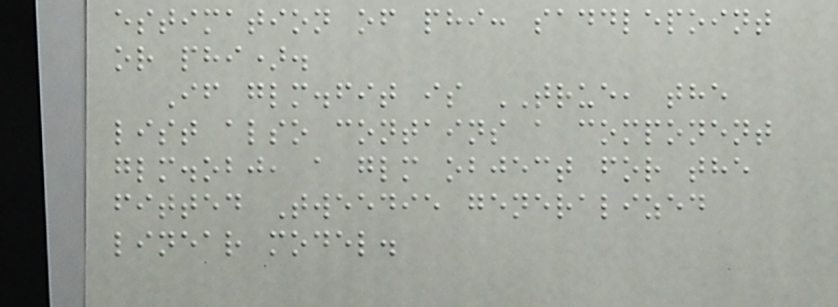estimation of phi: saddlepoint
or phi).
If glm.fit is TRUE, the
list also contains a component
glm.obj, a glm object for the
fitted Tweedie generalized
linear model.
